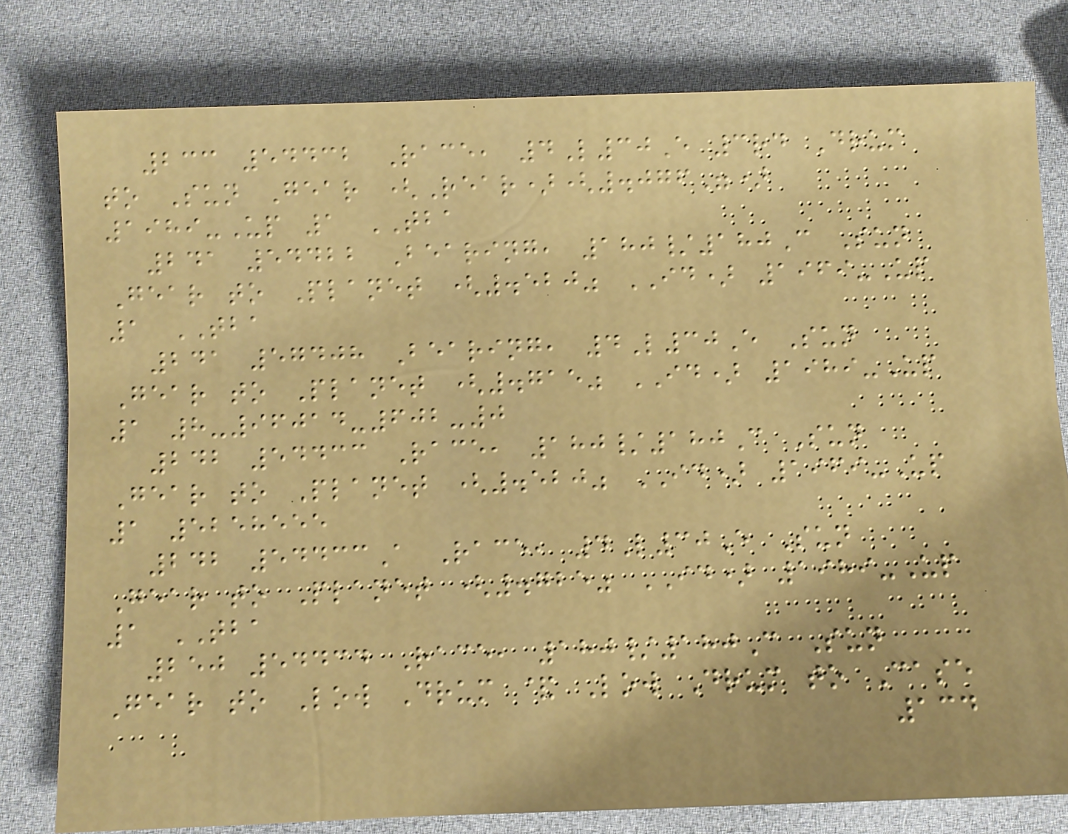233 54432 Race, 4L30E 3rd Drum
to Sun Gear (Rear)(.076")
1989-Up 1 TBA
241 54422 Bearing, 180/180C Sun
Gear to Planet (.520" ID) 1969-Up
1 TBA
241 57408 Bearing, 4L30E Sun
Gear to Planet (.715" ID) 1989-Up
1 8-96014-602-0
242 54433 Race, 180/180C Sun
Gear to Planet (.520" ID) 1969-Up
1 5258555
242 54433A Race, 4L30E Sun
Gear to Planet (.725" ID) 1989-Up
1 TBA
250 54434 Race, 180/180C Sun
Gear to Low Drum & Low Drum to Case
134
